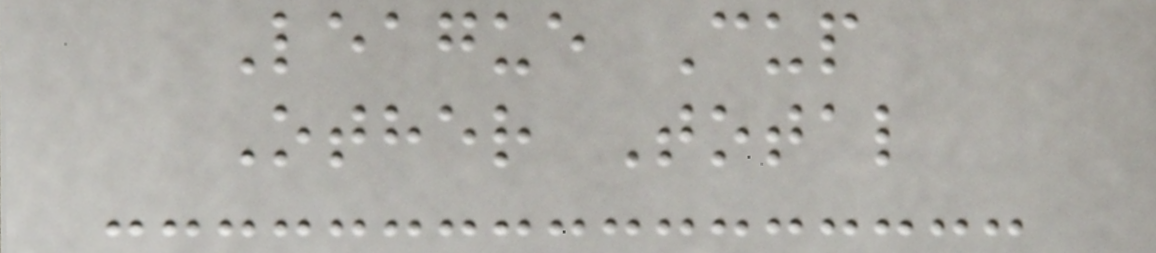League Cup
Other Total
